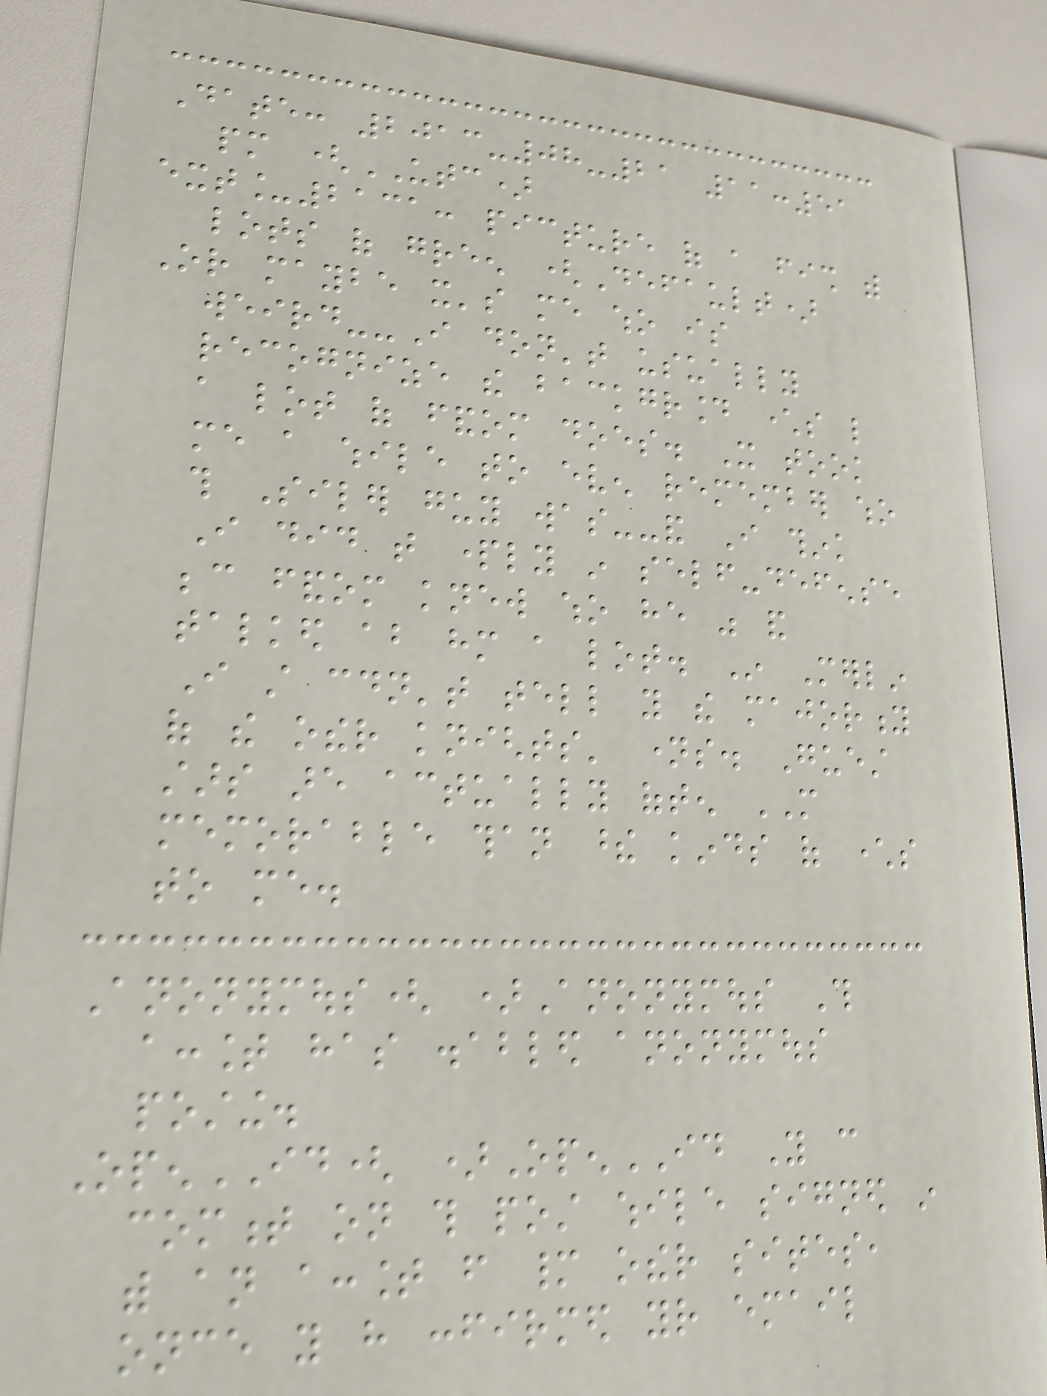Date: 2013-08-21 11:51
pm (UTC)
ext_2131: picture of a fish with
lots of green (Default)
Or maybe it's me who is
weird--I don't usually
recognize the background characters like
a lot of fandom does. It took
me a while to even remember who
this Siler guy was--and I think
I did that partly in self-defense
because fandom knew who he was and
talked about him a lot. In Merlin
I still couldn't tell you the majority
of the other knights' names. Guest
stars are actually often MORE
memorable than these kinds of characters
to me.
Anonymous( )Anonymous This
account has disabled anonymous
posting.
OpenID( )OpenID You can
comment on this post while signed in
with an account from many other sites,
once you have confirmed your email
